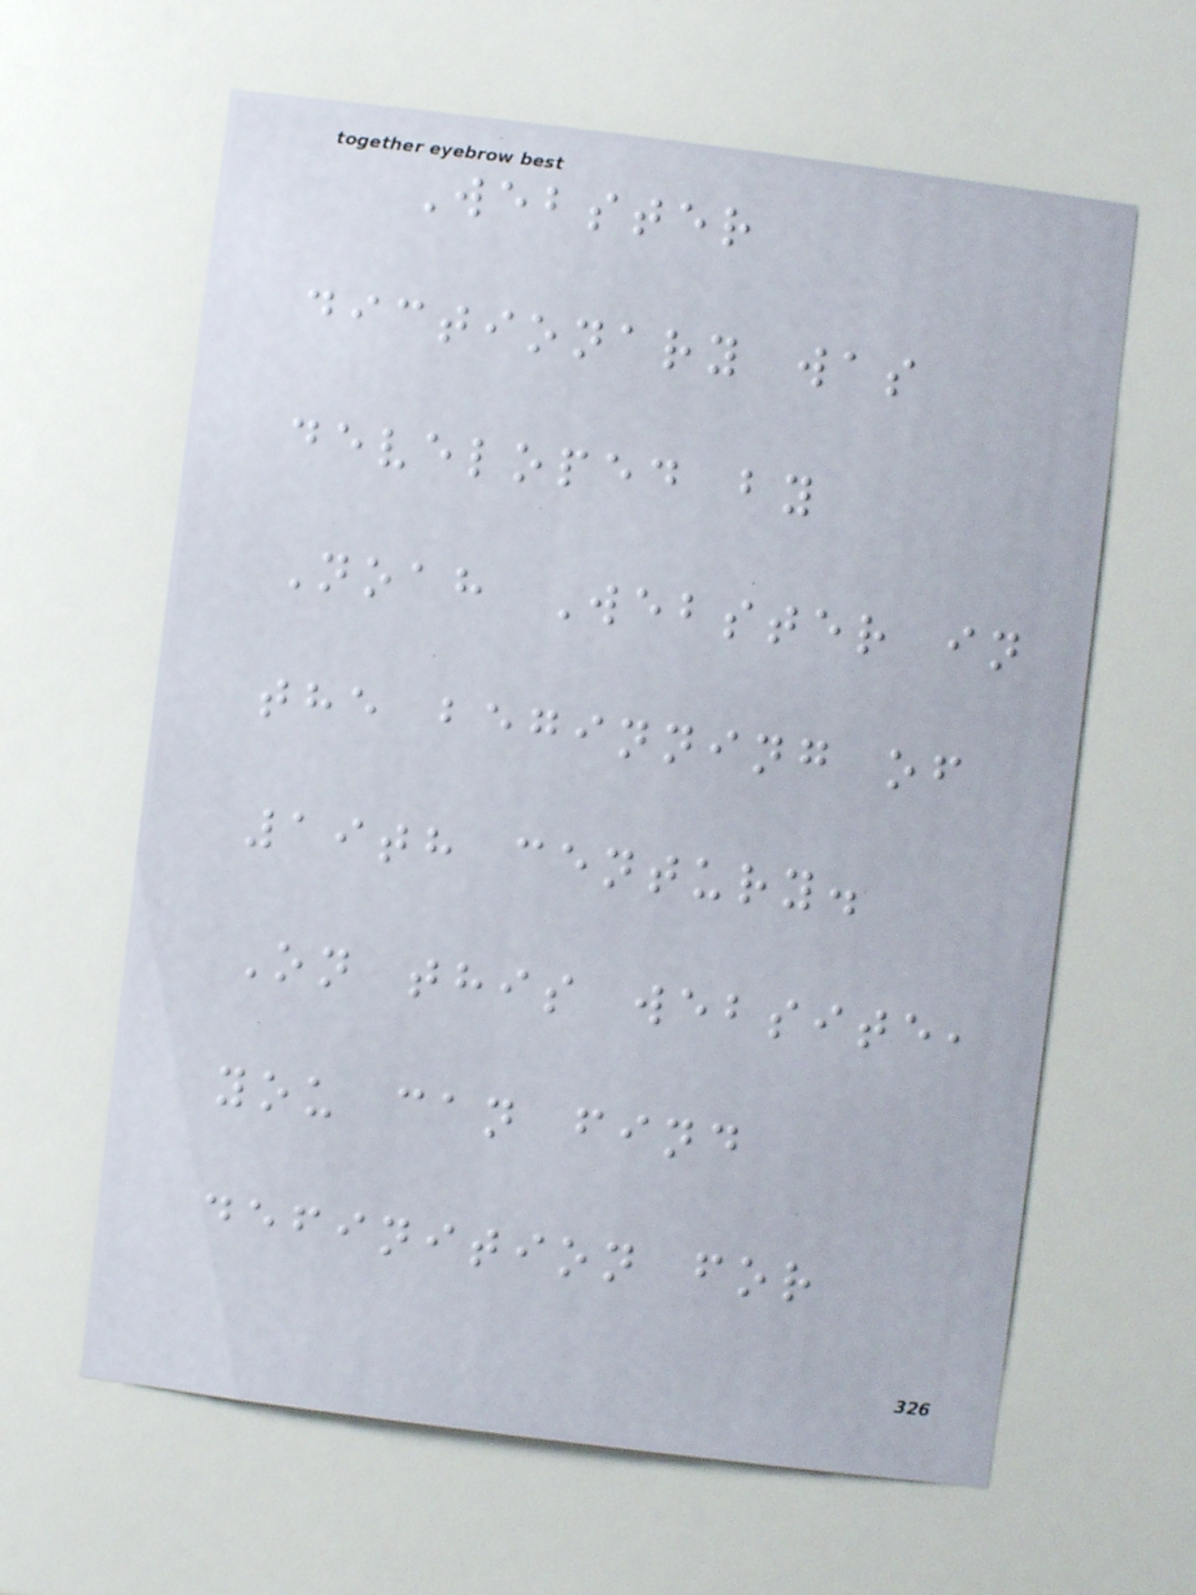Webster
dictionary was
developed by
Noah Webster in
the beginning of
19th century.
On this website,
you can find
definition for
